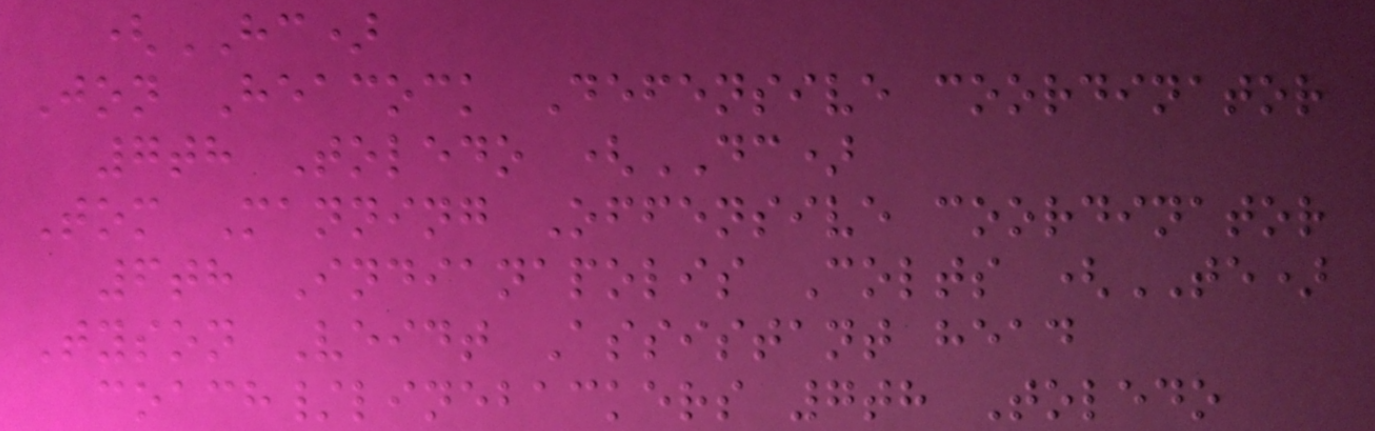(HC)
Jon Heacock Defensive coordinator
7th Toledo (DC)
Tom Manning Offensive coordinator
6th Indianapolis Colts (TE)
Tyson Veidt Assistant head
coach/linebackers 7th Toledo
